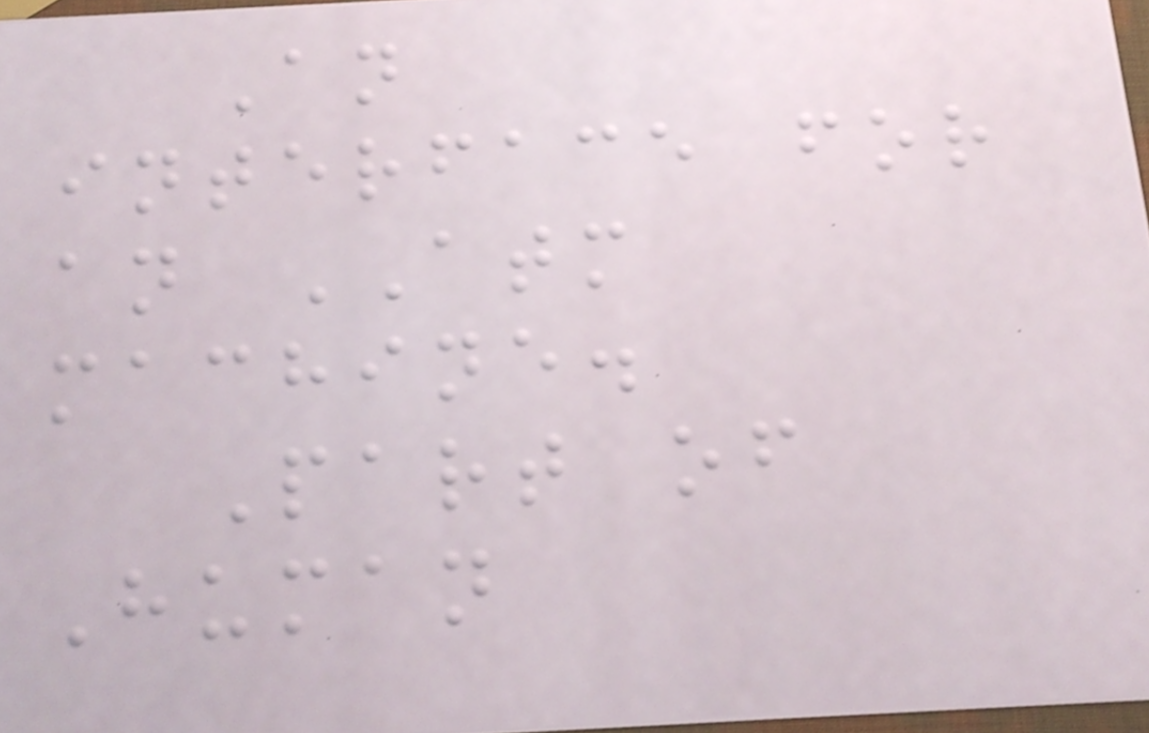An
interface for
an ATM
machine.
Part of
Human
